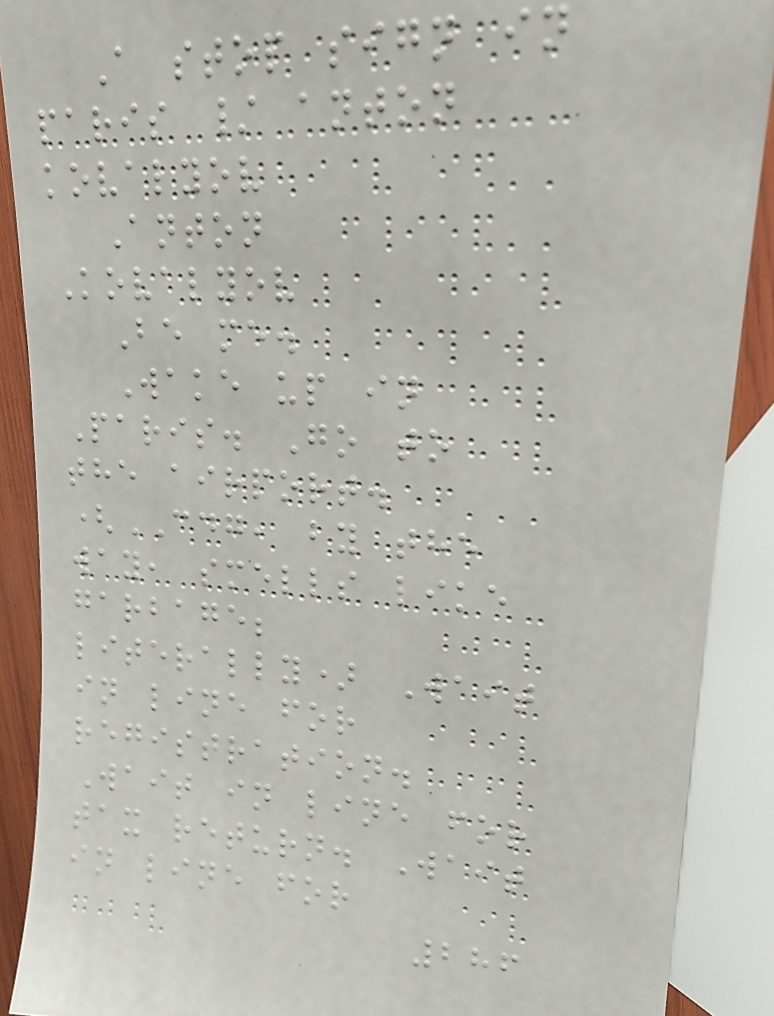A stop sign in
paris / anton
kovalyov
Anton
Kovalyov
Be me.
Wake up in
Paris. Go to
the airport.
(CDG, by the
way, smells like
garbage;
literally) Wait
in line for
registration.
Wait in line for
tax return. Wait
in line for
286
